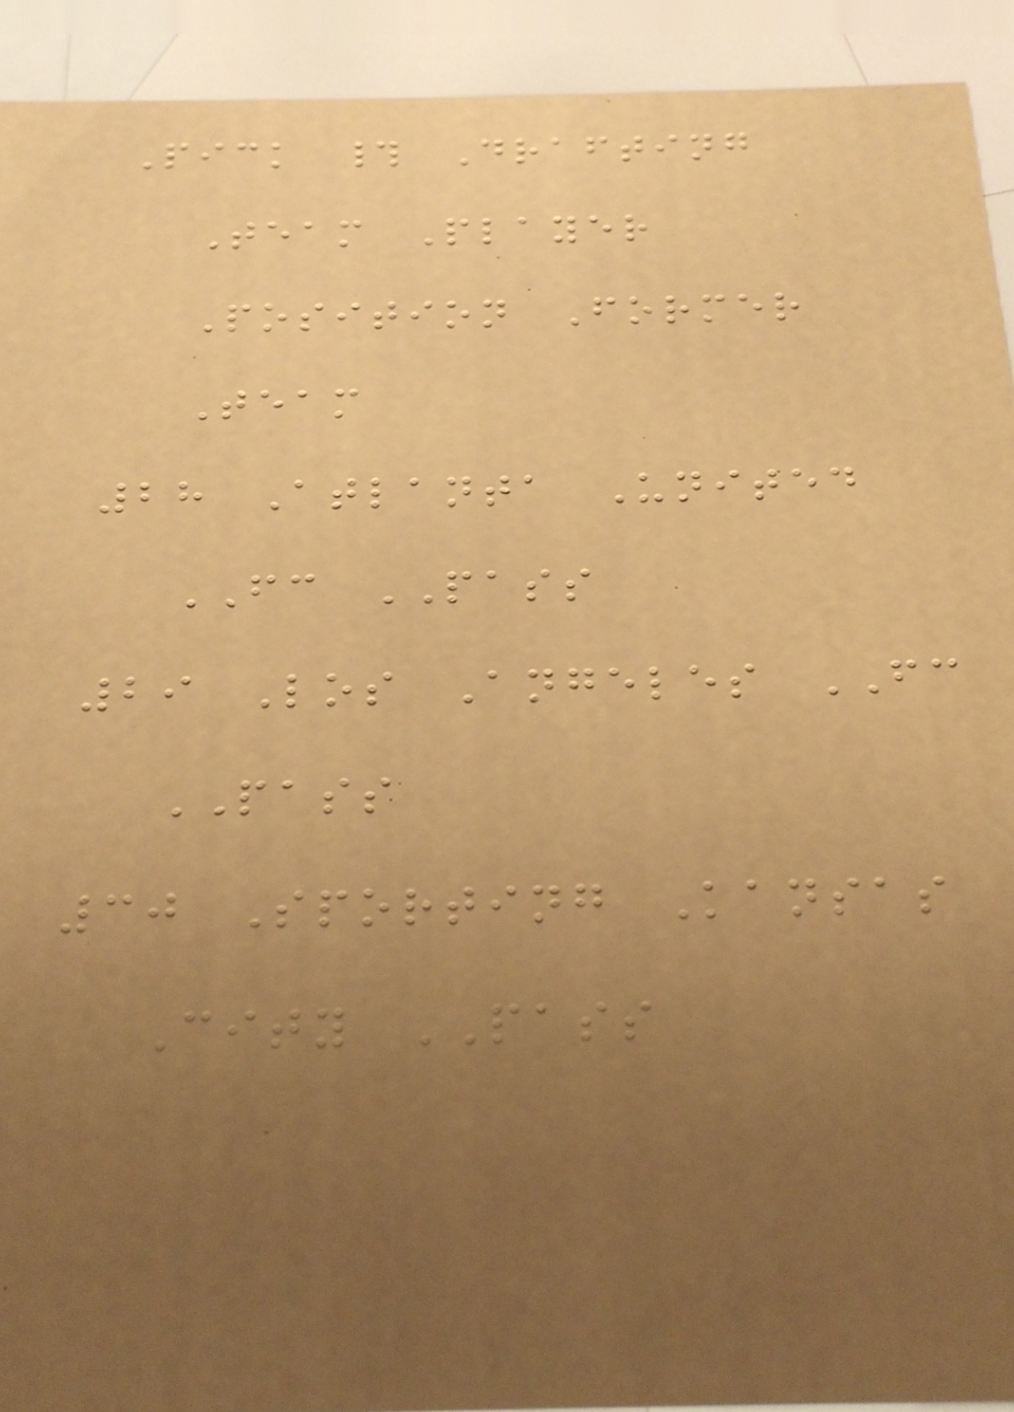Pick # Drafting
Team Player
Position Former
Team
28 Atlanta United
FC PASS
29 Los Angeles FC
PASS
30 Sporting Kansas
City PASS
